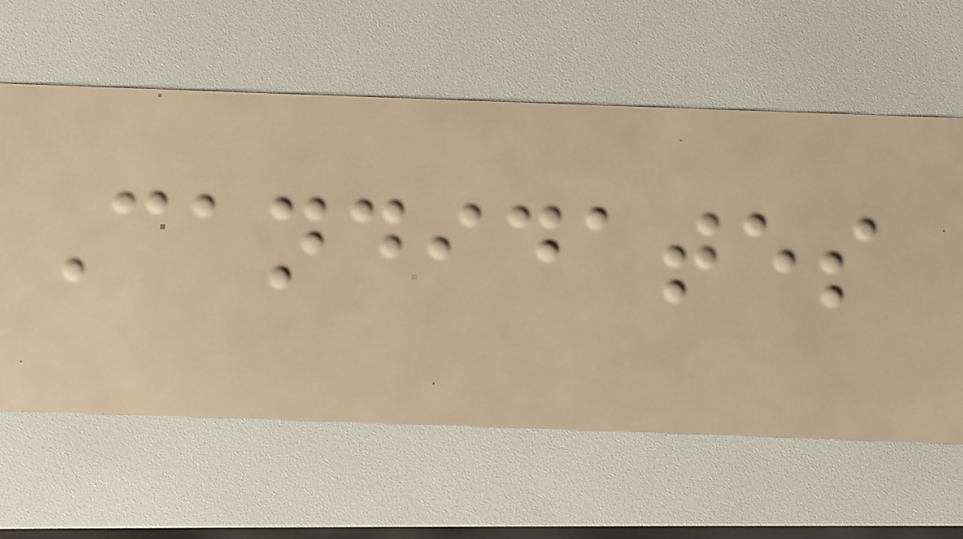Candidates
